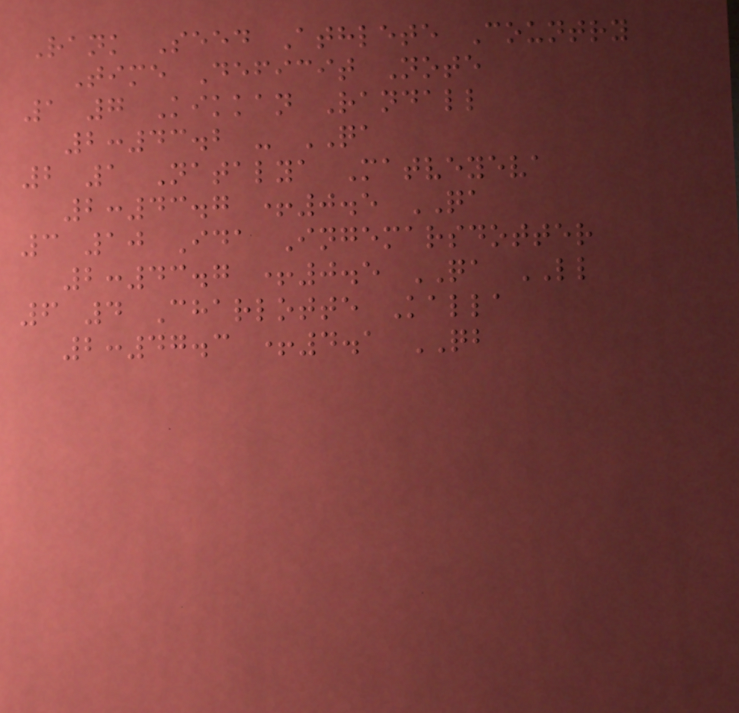Rank Seed Athlete Country
Time Deficit Note
1 7 Kikkan Randall
2:43.2 - QA
2 1 Natalya Matveyeva
2:43.7 +0.5 QA
3 10 Ida Ingemarsdotter
2:43.7 +0.5 QA LL
6 4 Charlotte Kalla
2:47.3 +4.1 QB
